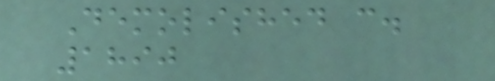Demolished c.
1890
